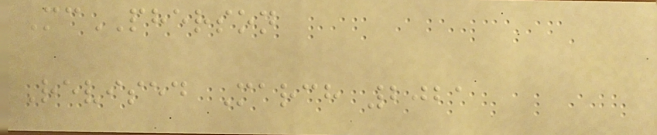McPHERSON
Revised March 2021
